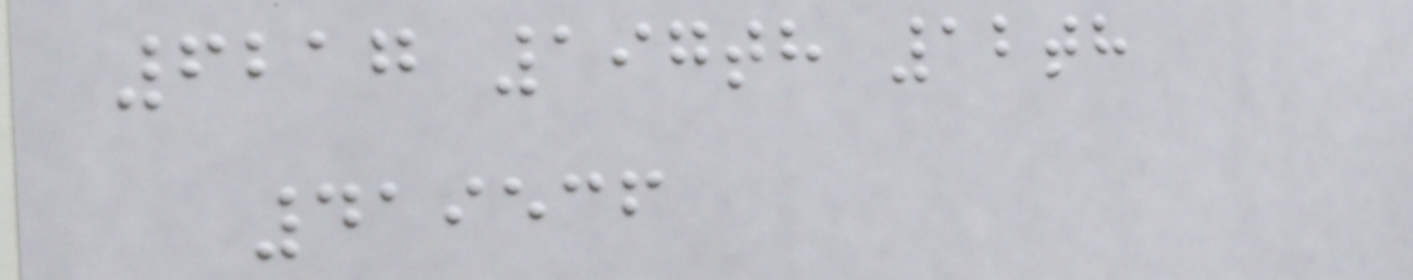6217 197th 12th
419536
